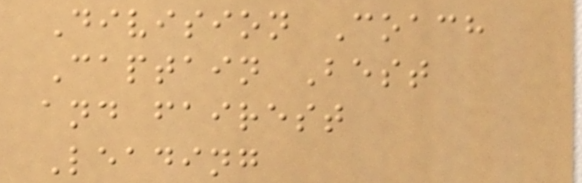Division Coach
Captain Best
and fairest
Leading
